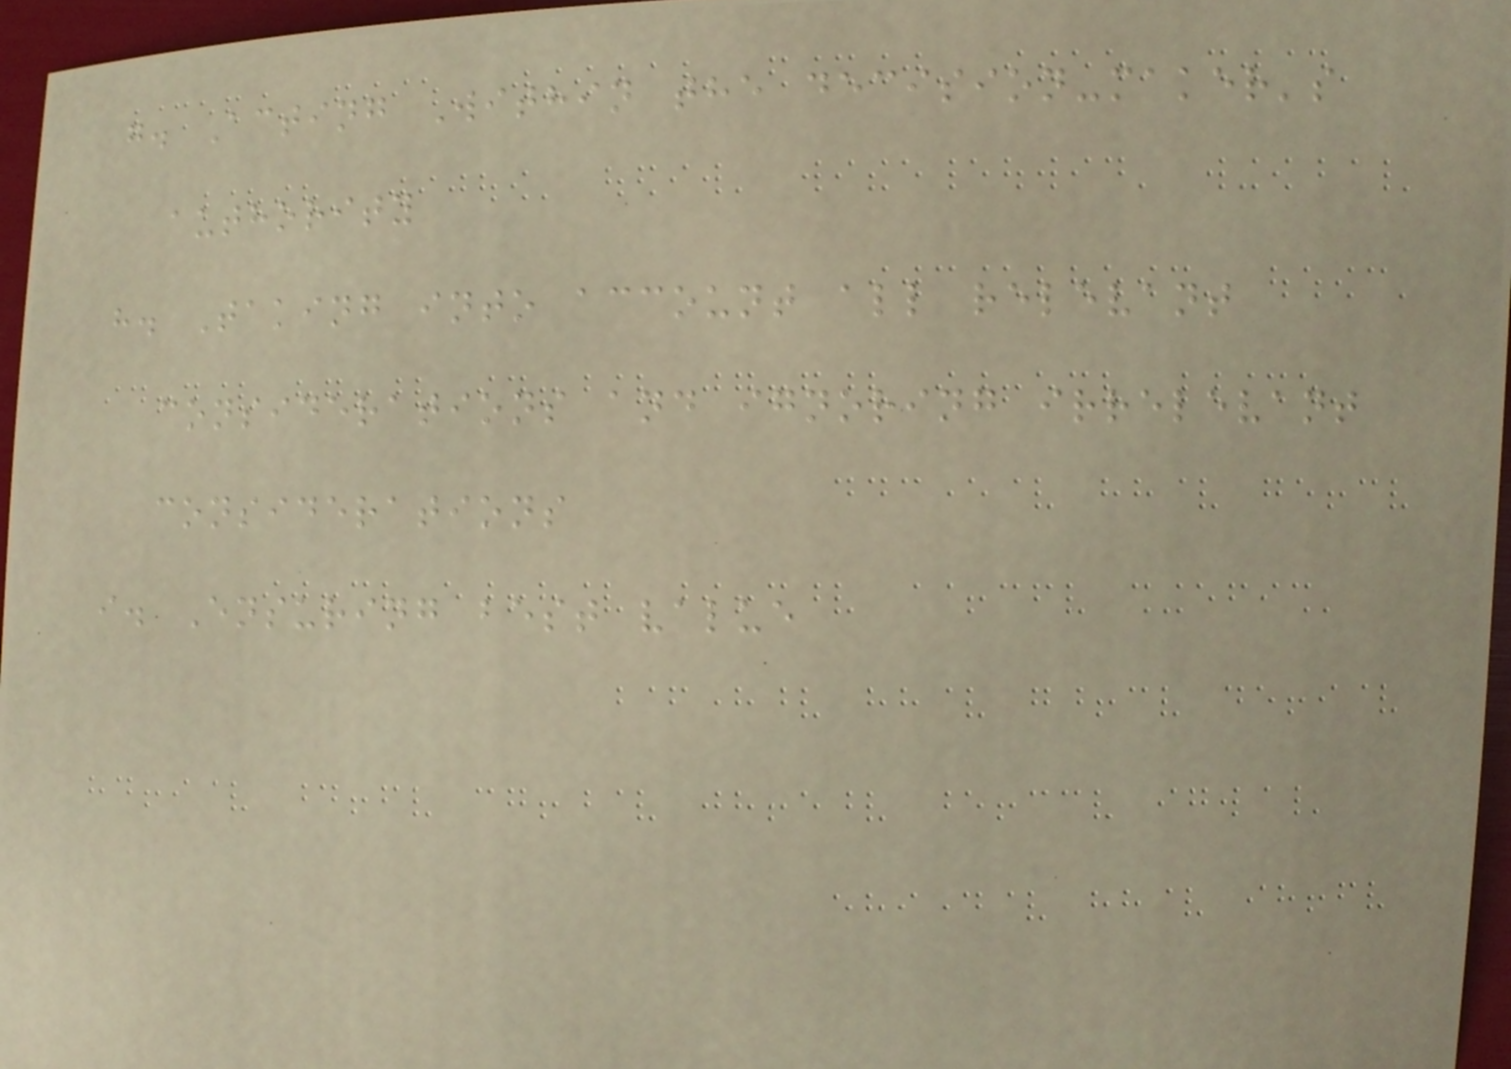g. Acting Within the decision-maker's
authority
h. Taking into account all relevant
considerations and ignoring irrelevant
considerations
i. Ensuring best value
